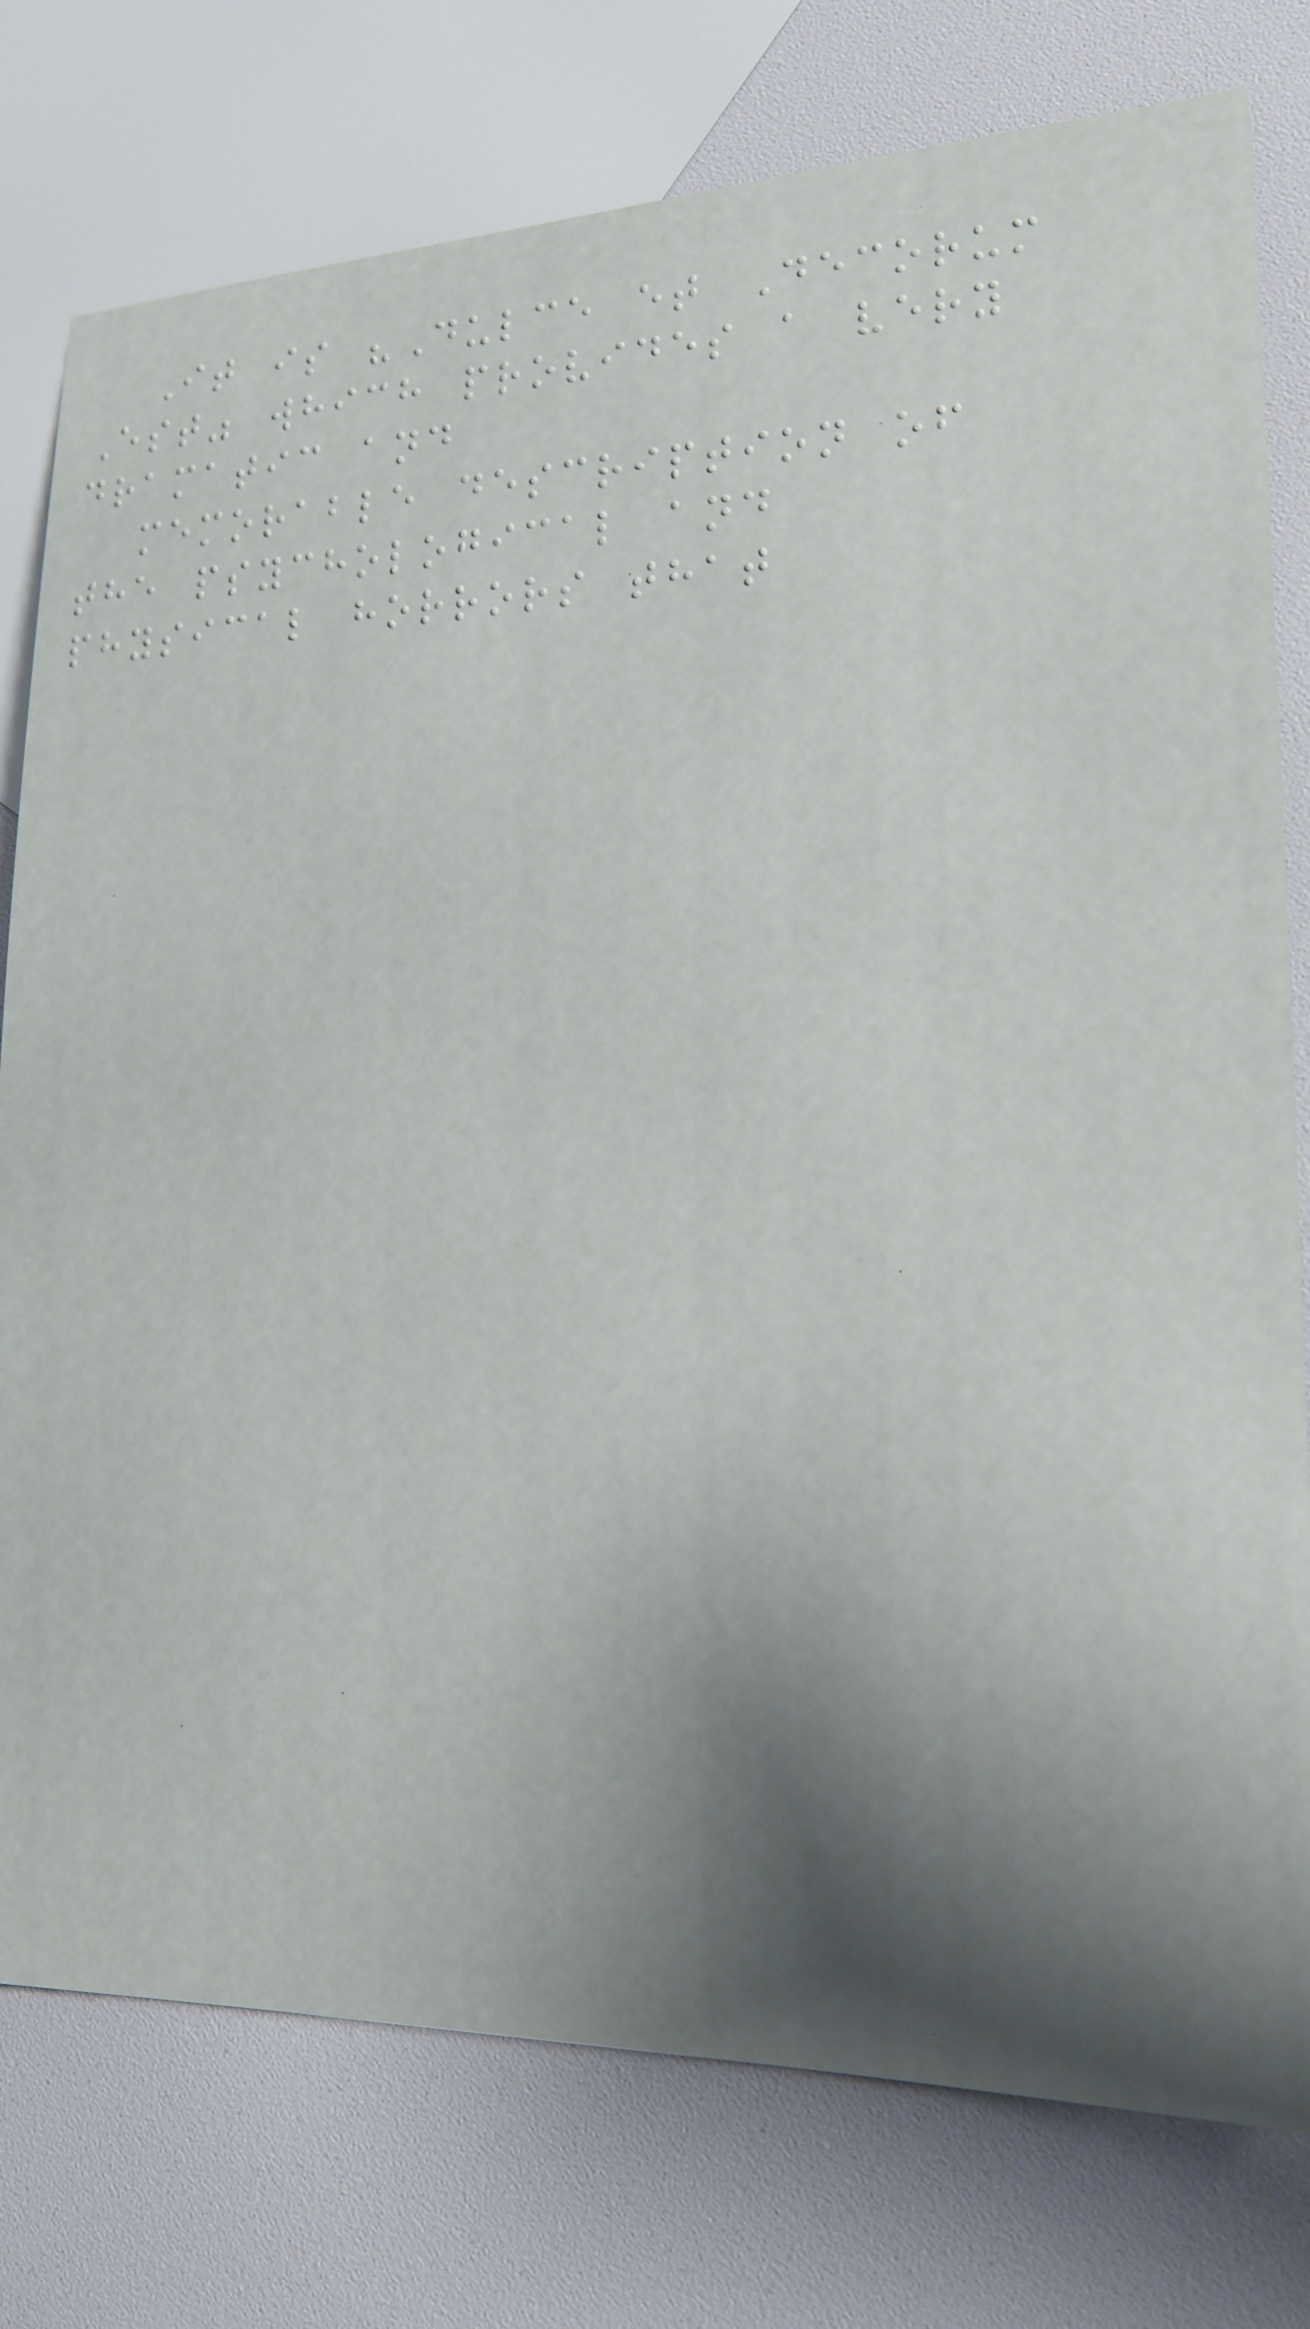It is "Dulce et Decorum
Est" which provides a very
dramatic and
memorable description of
the psychological and
physical horrors that
